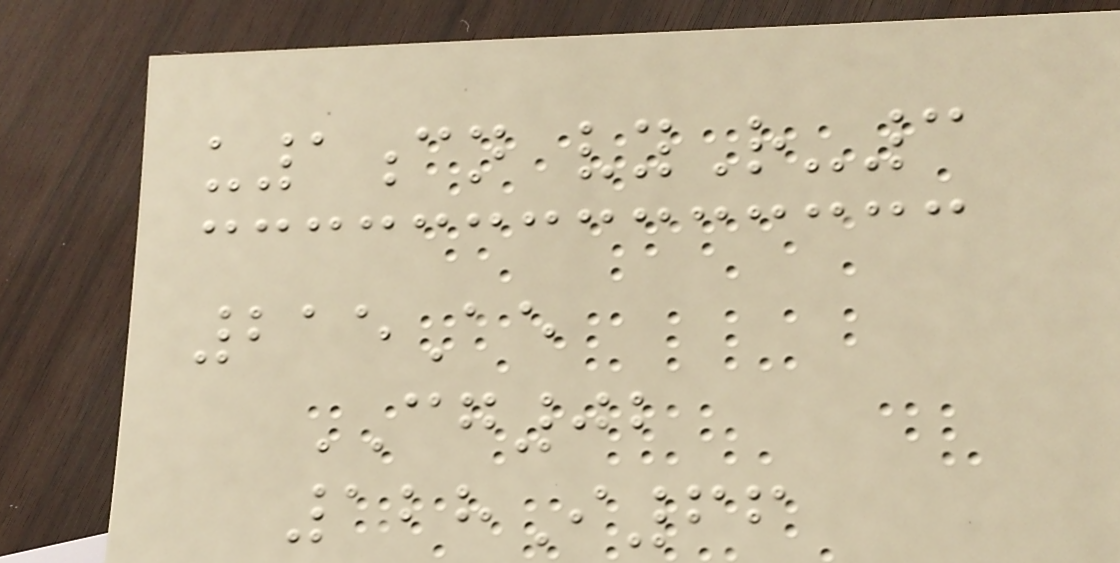u1cn vyR-3
215Ae
CG02
128I66
